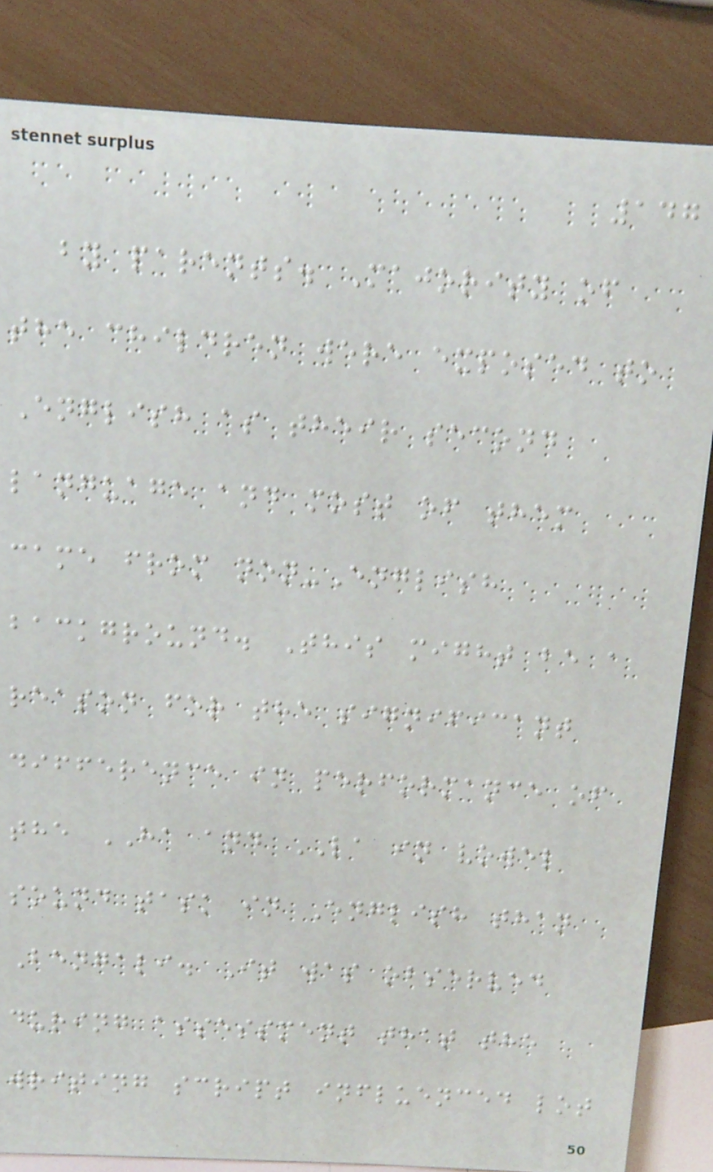147
by parents. Majority of
the children were exposed to
English as their second
language and most of them
came from non-English
background. This might be a
reason for the significant
difference in performance of
the HA and LA in vowel
sound task in English than
Bengali. It was observed
during assessment that the
writing script influenced lot
